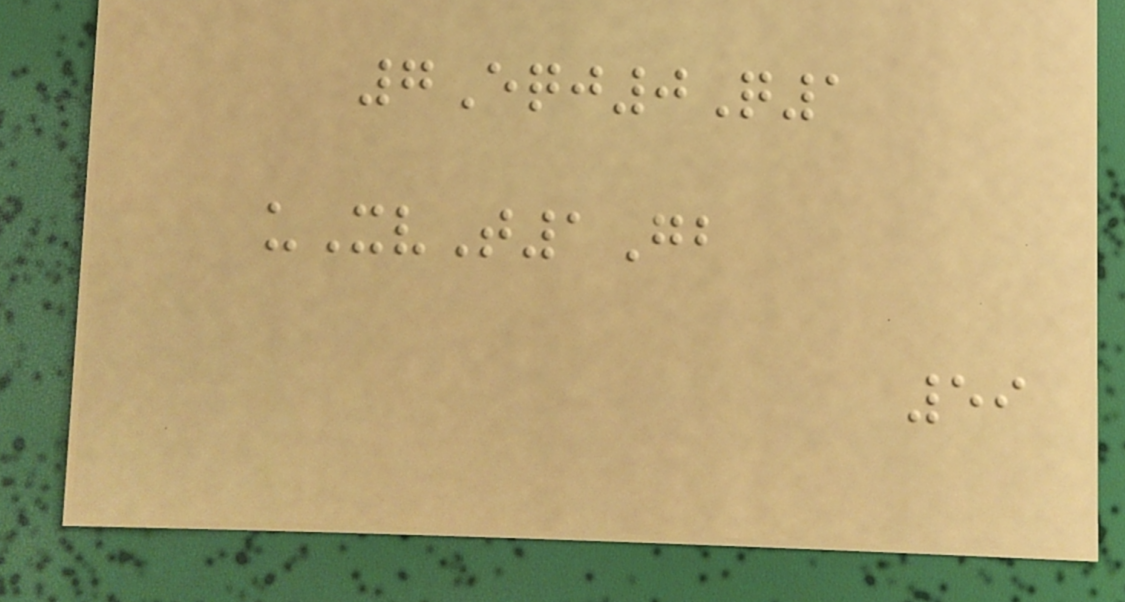7Eqj0Q1
uXvT1Gb
59
